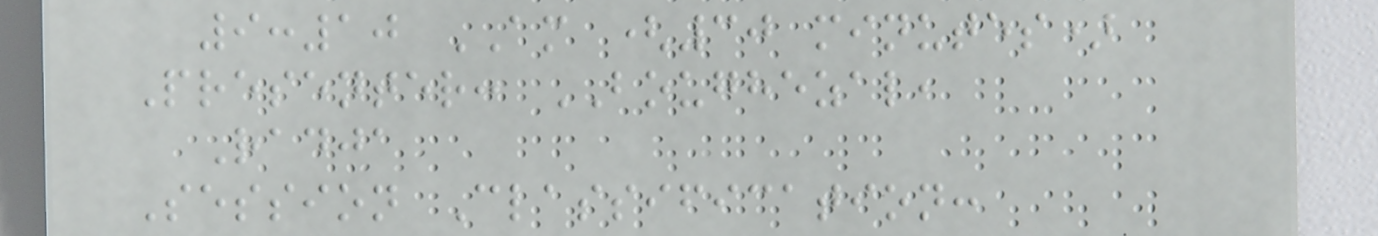9:10 AM (30 minutes)
Presenter: BOUGHEZAL,
Radja
Session Classification:
